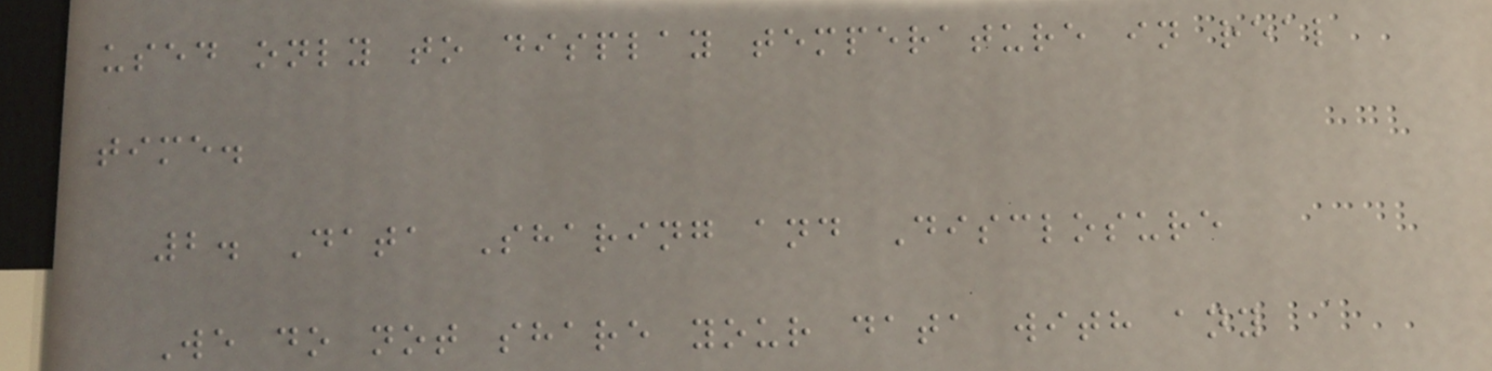used only to display temperature in real
time.
2. Data Sharing and Disclosure
We do not share your data with any
